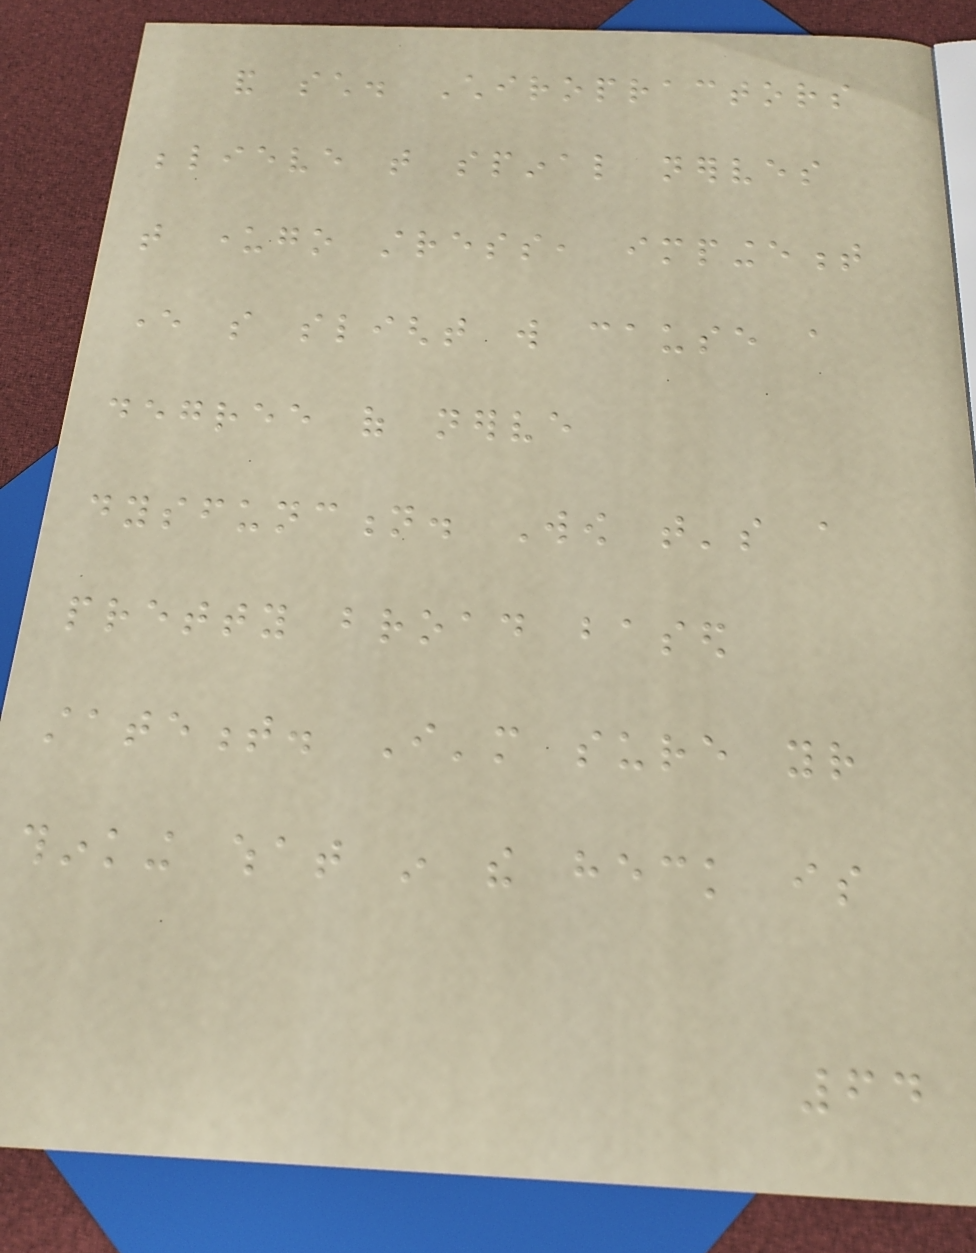and such. Chiropractors
believe that spinal nerves
that undergo stress, impingement
ever so slight will cause a
degree of nerve
dysfunction. Wow that's a
pretty broad based
statement. I'm sure your
thinking what in the heck is
64
